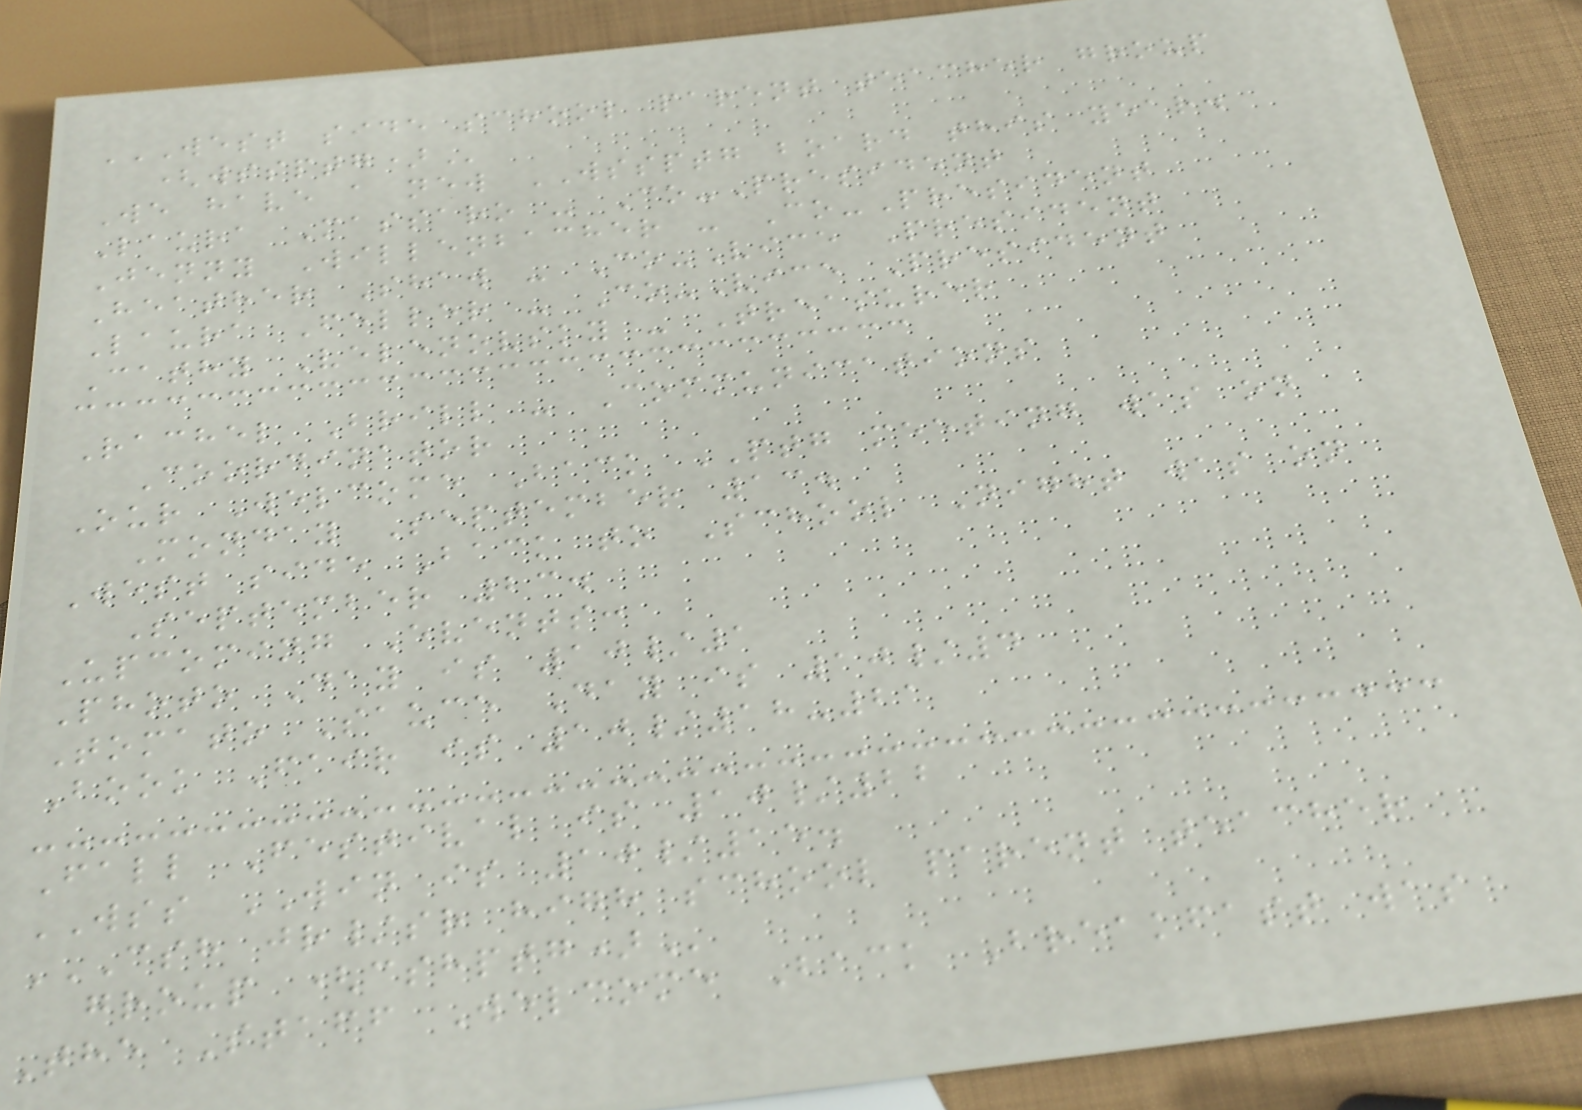WEST SIDE SCHOOL PARENT TEACHER GROUP
(WSSPTG)
We have a new WSSPTG board this year.
Laura Massaro - Co-President
Jenny Willenbacher - Co-President
Heather Shaw - Co-Vice President
Laura Feller - Co-Vice President
Cathy Velenovsky - Treasurer
Rachel Brill - Communications
Coordinator
Our Welcome Back PTG meeting was on
Monday September 13.
West side Back to School Night was on
September 23.
Upcoming Events:
Photo Day is 10/1
Tomato Sauce Day is 10/4
Book Fair is 10/18-21
Fall Festival is 10/22
WSS WIN is 10/15.
CSH JR/SR HIGH SCHOOL PARENT TEACHER
GROUP (CSHPTG)
The Staff Welcome Back Breakfast was
